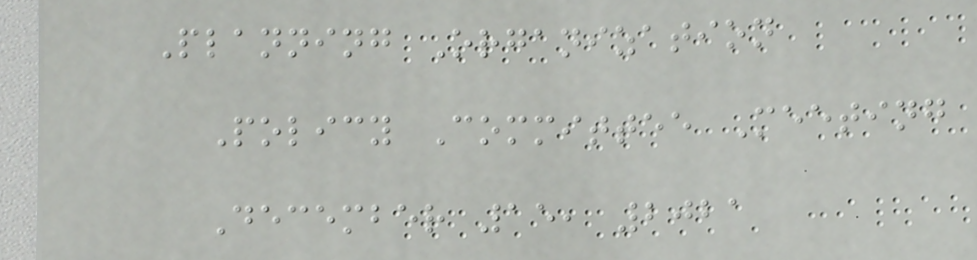Planning Organization
Policy Committee Meeting
December 15, 2021
